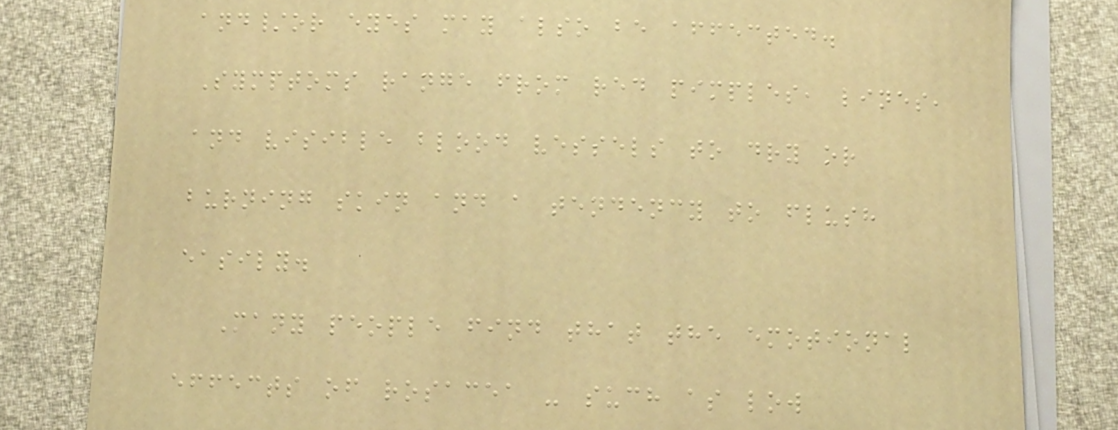and/or eyes may also be affected.
Symptoms range from red pimples, lines,
and visible blood vessels to dry or
burning skin and a tendency to flush
easily.
Many people find that the emotional
effects of rosacea - such as low
